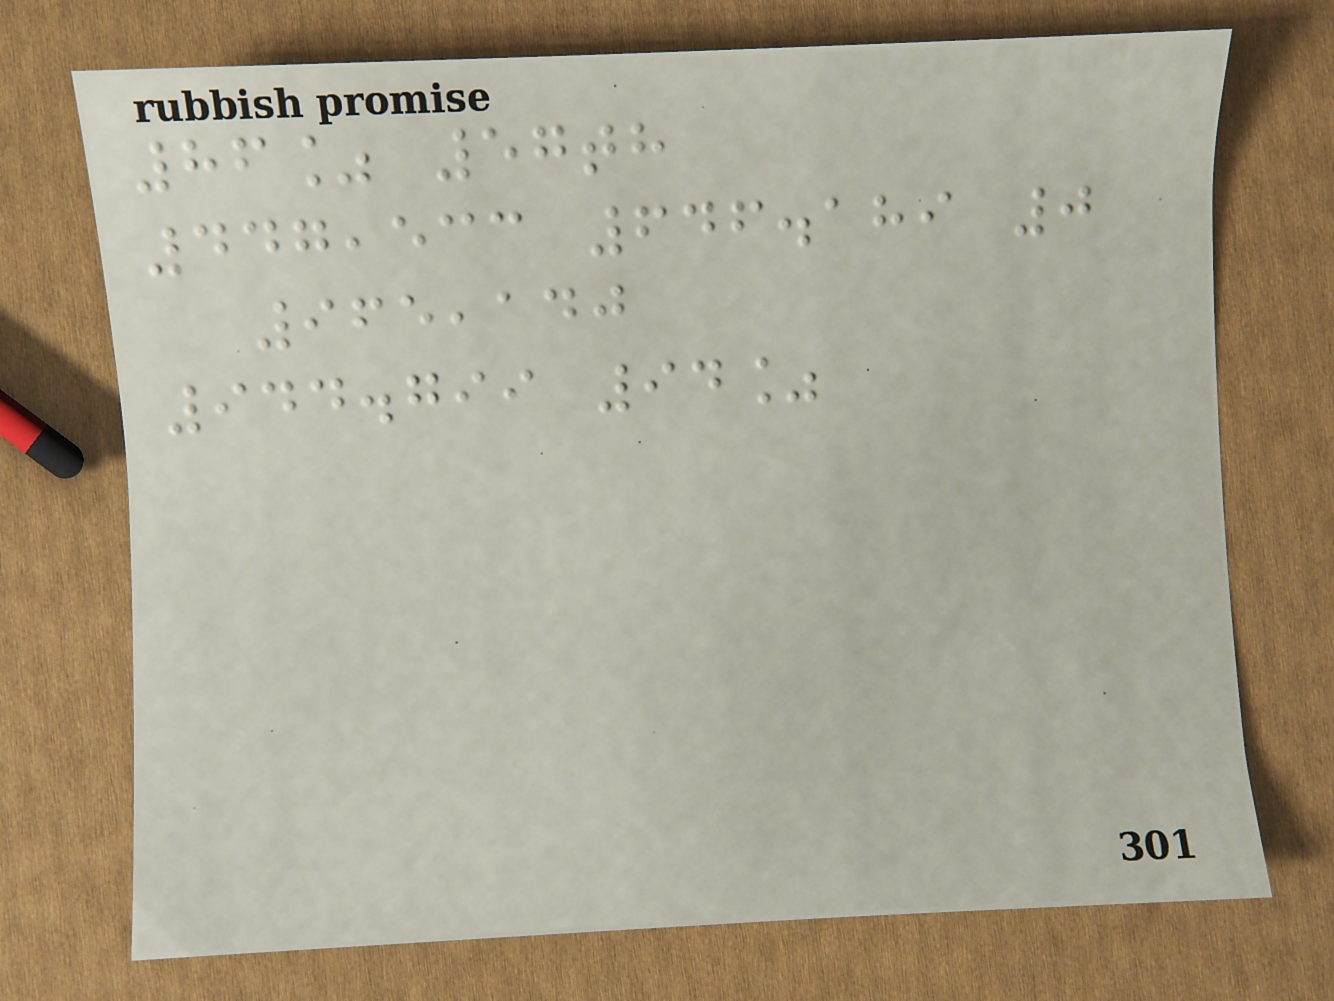86% 57th
447,533 646.189 0
965,140
944.799 94%
